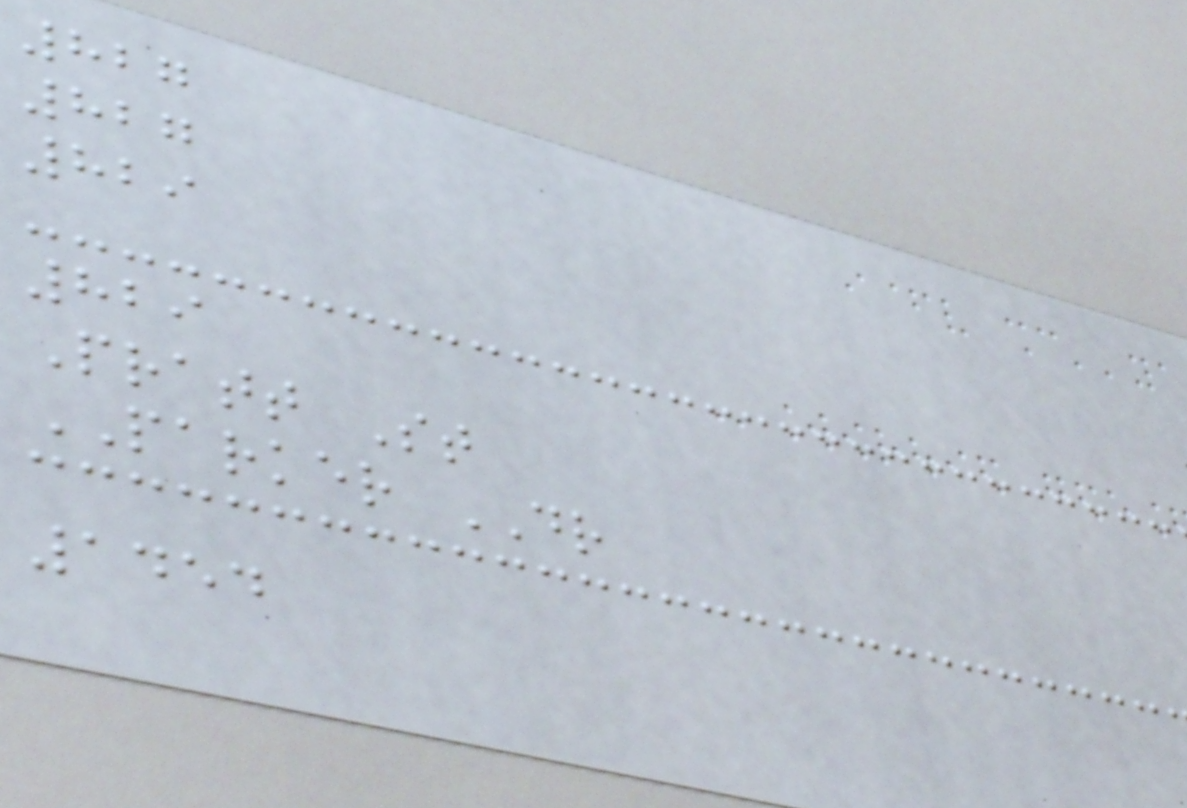827
827
829
829
Pratt St
PARKER DR
1454
